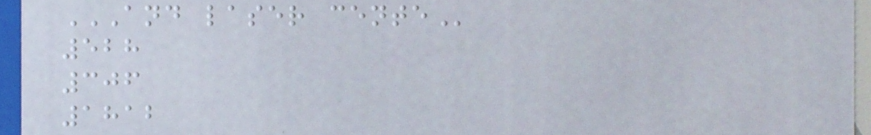AND LASER CENTE
528
306
1812
